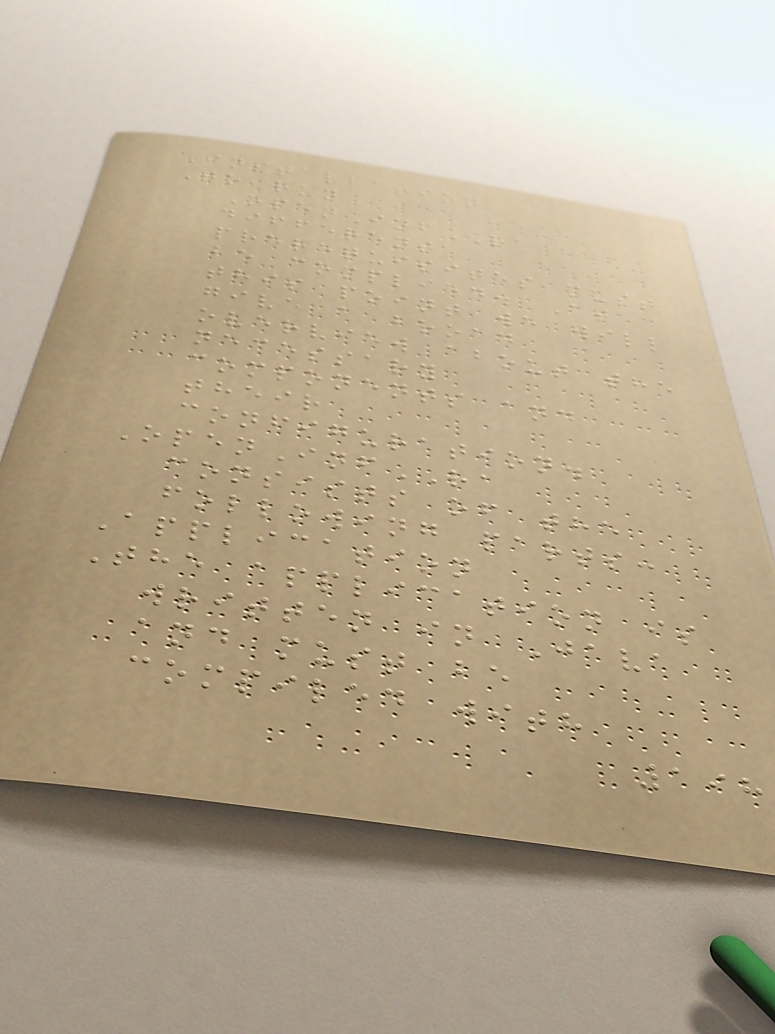Installation
To run
OpenInfRA
different
prerequisites must
be complied. At
this point we will
give a broad
overview about the
necessary
components and
their
configuration.
OpenInfRA
consists of the
following parts:
Application
The application is
written in Java
and must be
compiled with
198
